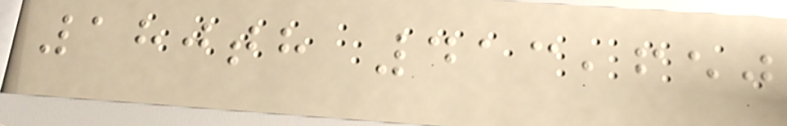180th 413,650
